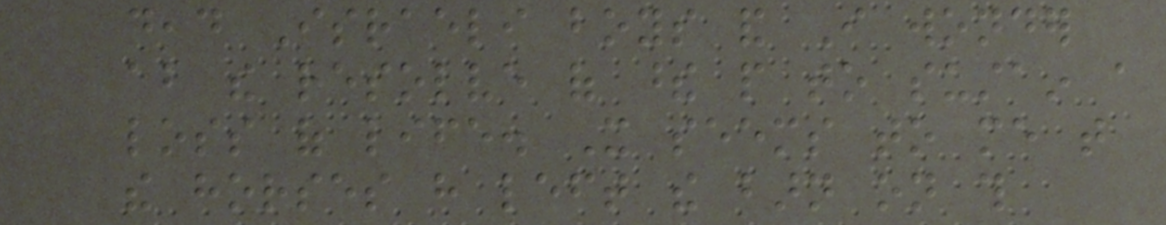dead Israeli boys and I wonder
about the resolve of these people to sustain a
loss of life. It seems to me that
the horses have left the barn on this
